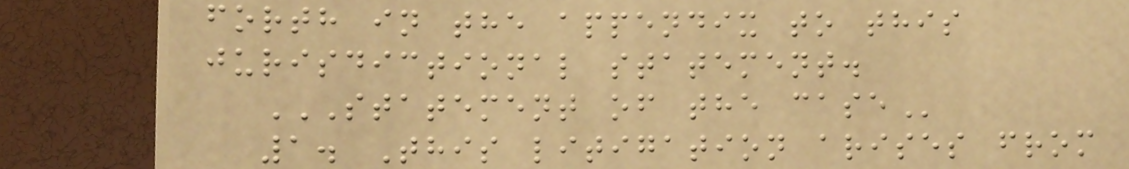forth in the appendix to this
jurisdictional statement.
STATEMENT OF THE CASE
1. This litigation arises from
